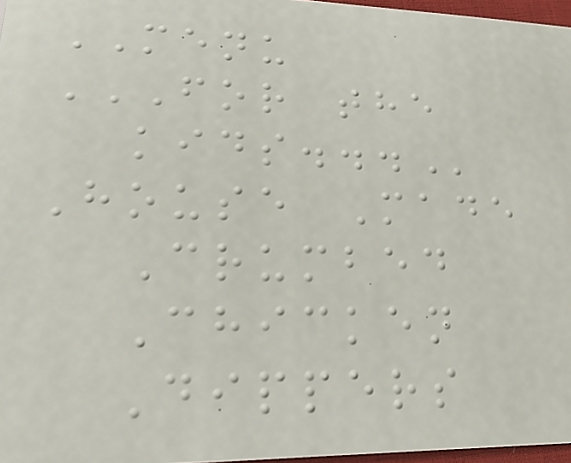MENU
FOR THE
KIDS...
House Made
Crumbed
Chicken
Dippers
